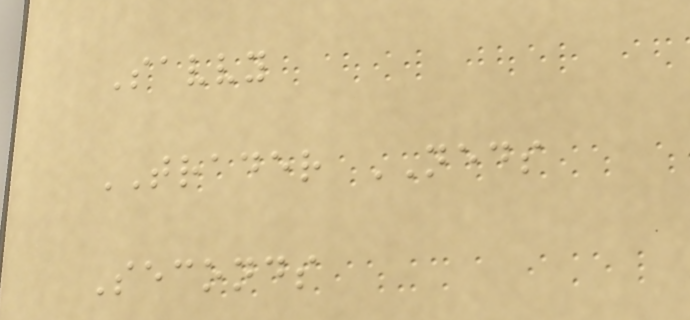Savvy
TRADER NEDS
Seconds
